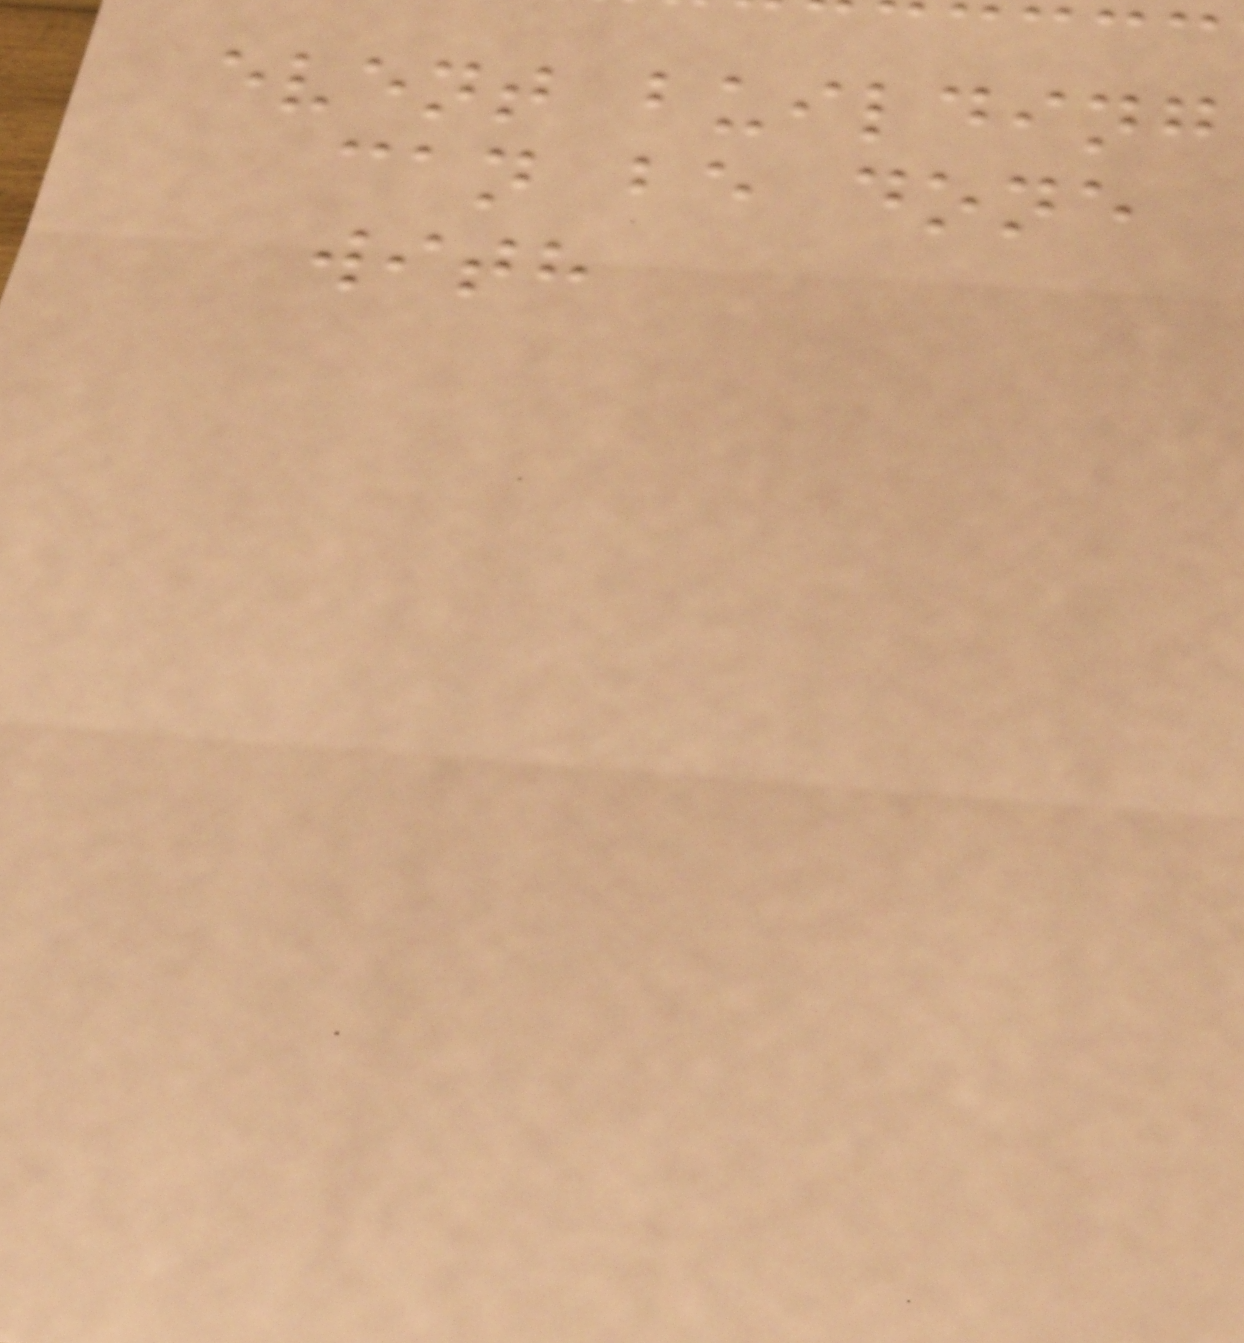event building
can be done
with
